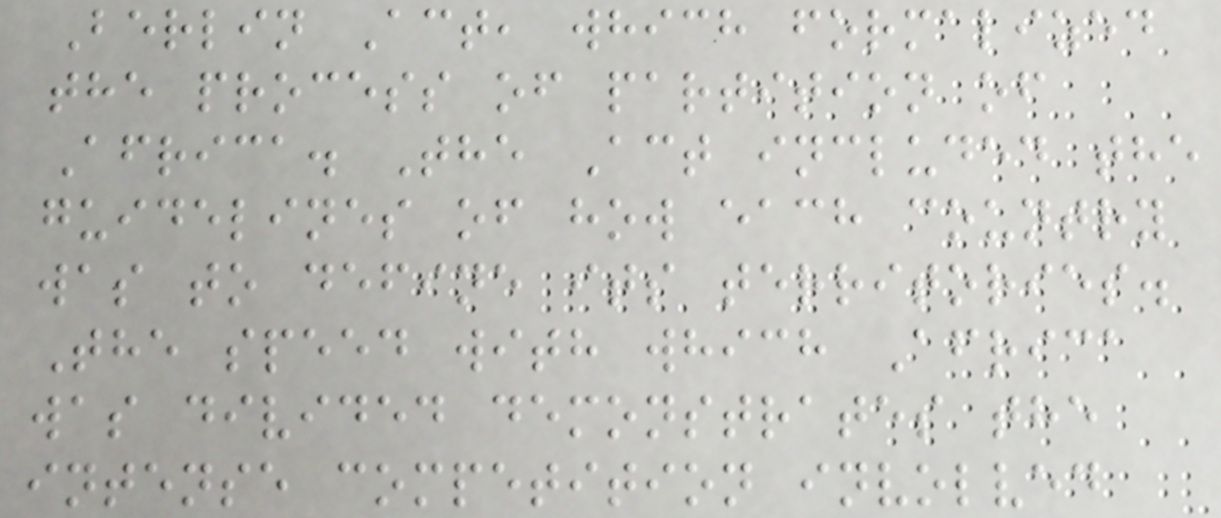Berlin Act, which formalized
the process of partition of
Africa. The Act included the
guidelines of how each country
was to define its territories.
The speed with which Africa
was divided demonstrates the
intense competition involved
